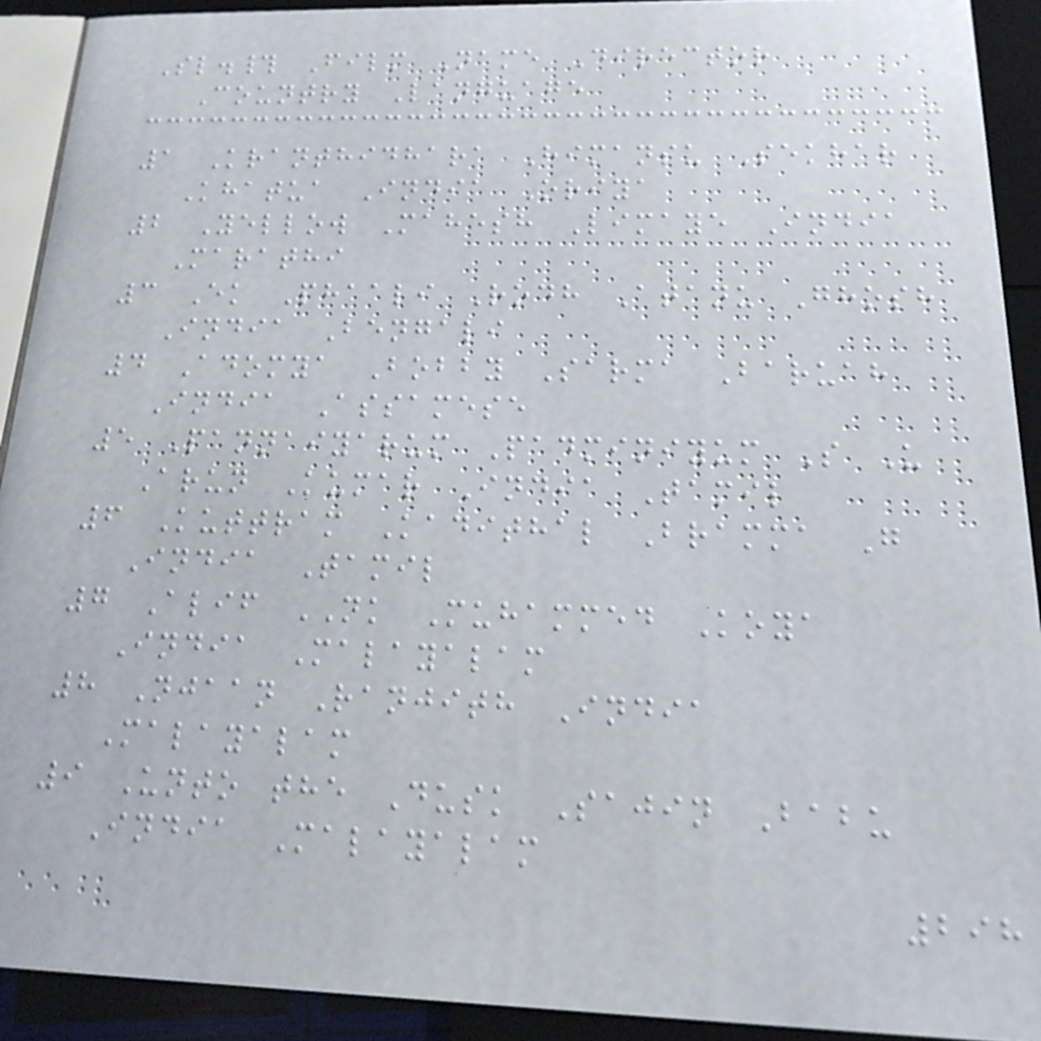Sl.# Film Name Director
Country Language
1 Kranthidhara Himansu Sekhar
Khatua India Oriya
2 Yellow Mahesh Limaye India
Marathi
3 Ek Phaali Rodh Atanu Ghosh
India Bengali
4 Adomya Bobby Sarma Baruah
India Assamese
5 Pannaiyarum Padminiyum S U
Arun Kumar India Tamil
6 Kuttram Kadithal Bramma G
India Tamil
7 Alif NK Muhammed Koya
India Malayalam
8 Njaan Ranjith India
Malayalam
9 Unto the Dusk Sajin Babu
India Malayalam
298
